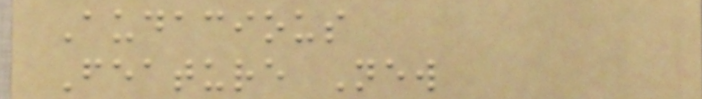Audacious
Feature New
